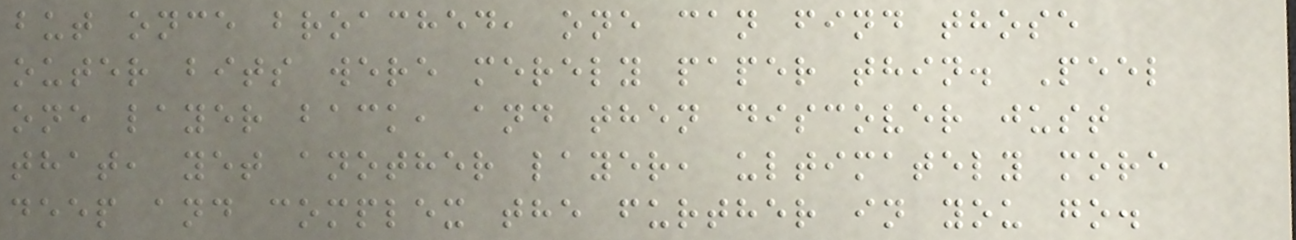but once broached, one can find those
outer bits were merely paper thin. Peel
one layer back, and then discover just
that, yet another layer, ultimately more
deep and complex the further in you go.
